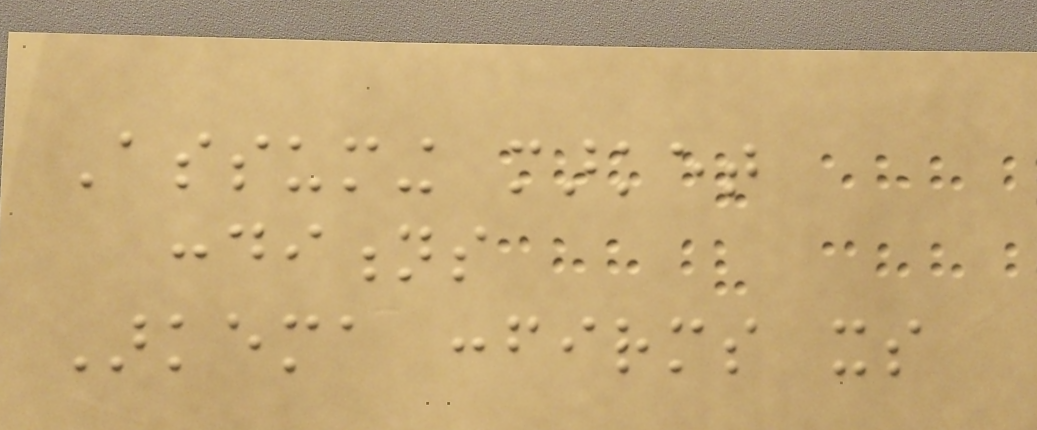Assuming market
conditions
Arkema confirms its
